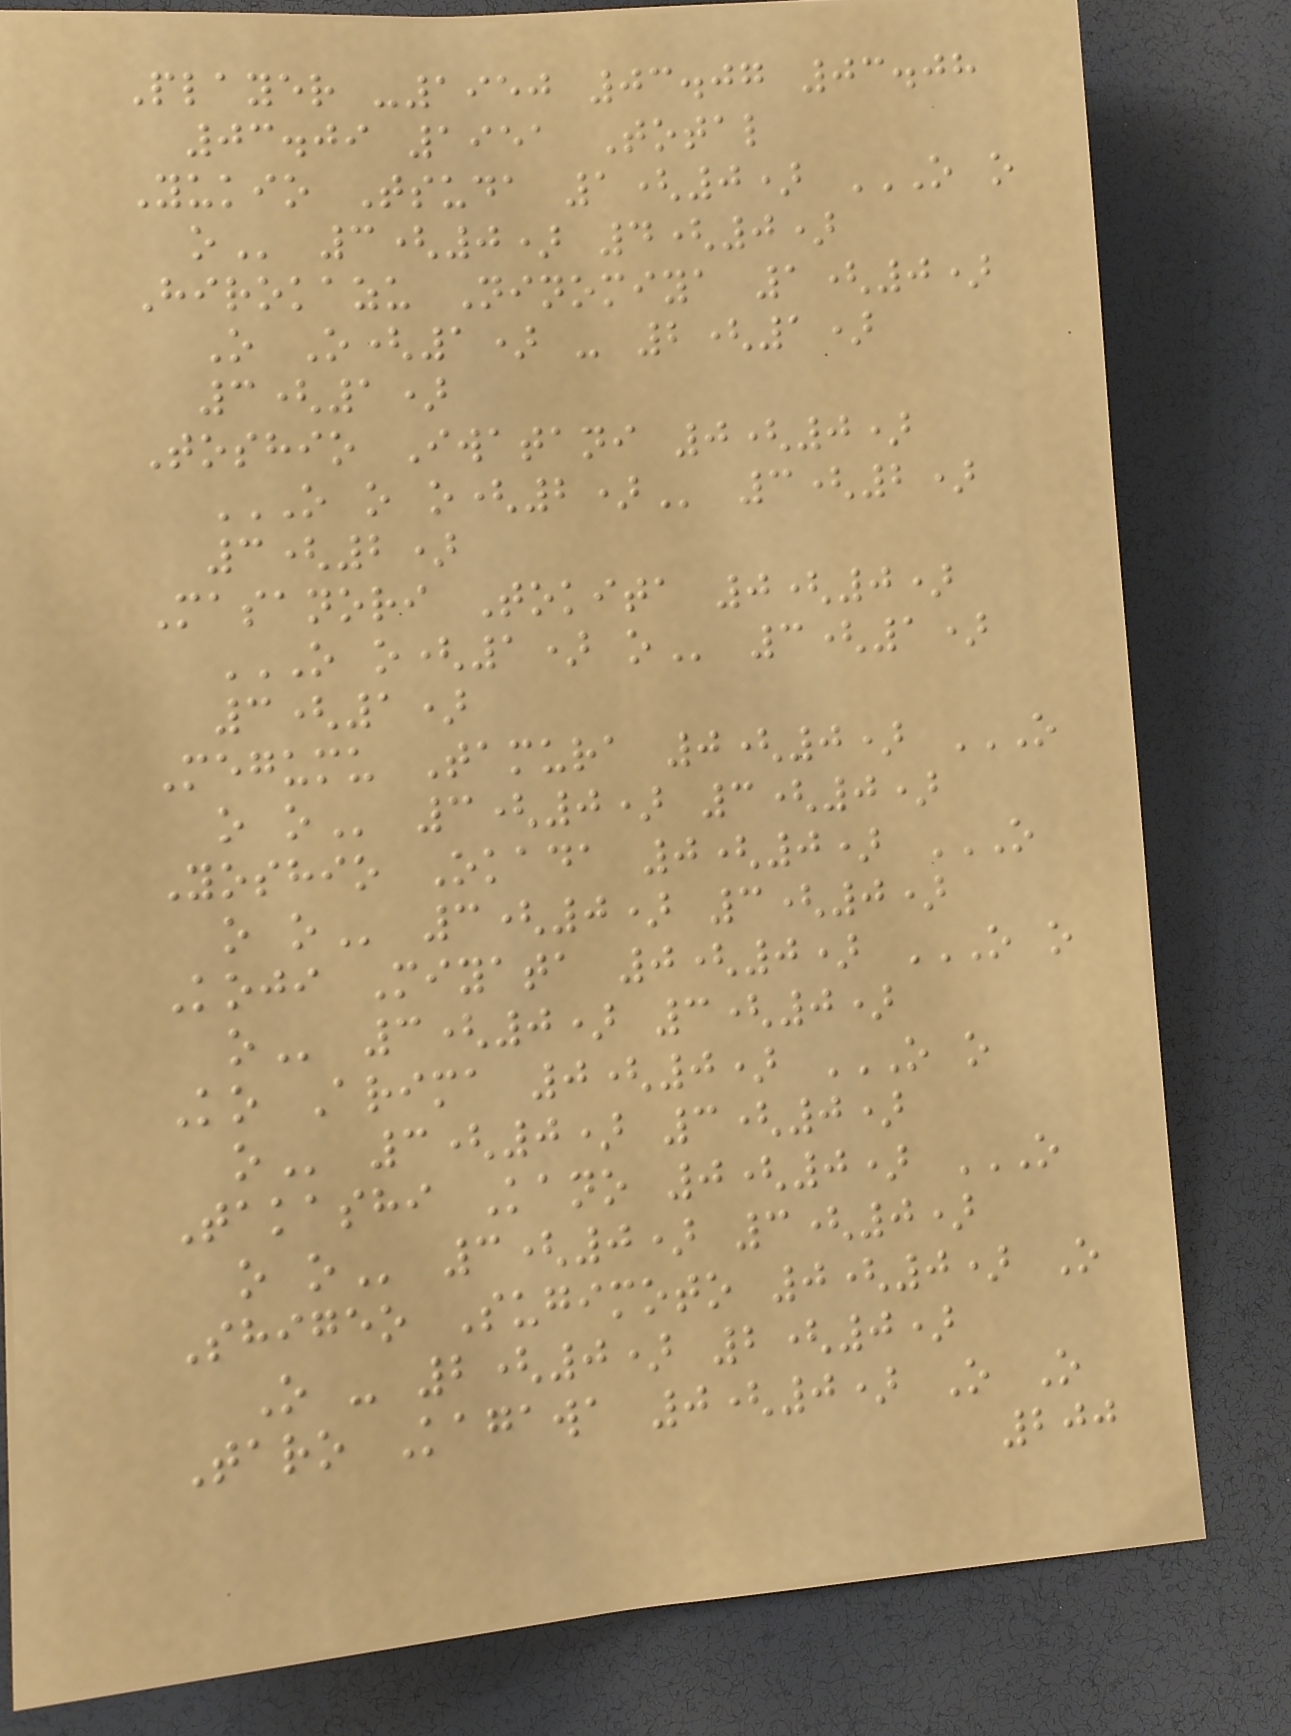Player -1950 03.07 03.08
03.09 1951 Total
Yukio Tsuda 1(0) O O
O 3(0) 4(0)
Hirokazu Ninomiya 1(0)
O O(1) - 2(1)
3(1)
Toshio Iwatani 0(0)
O O O(2) 3(2)
3(2)
Masanori Tokita 0(0)
O O(1) O 3(1)
3(1)
Megumu Tamura 0(0) O
O O 3(0) 3(0)
Yoshio Okada 0(0) O
O O 3(0) 3(0)
Koji Miyata 0(0) O O
O 3(0) 3(0)
Ko Arima 0(0) O O
O 3(0) 3(0)
Takashi Kano 0(0) O
O O 3(0) 3(0)
Shigeo Sugimoto 0(0) O
O - 2(0) 2(0)
Taro Kagawa 0(0) O O
200
